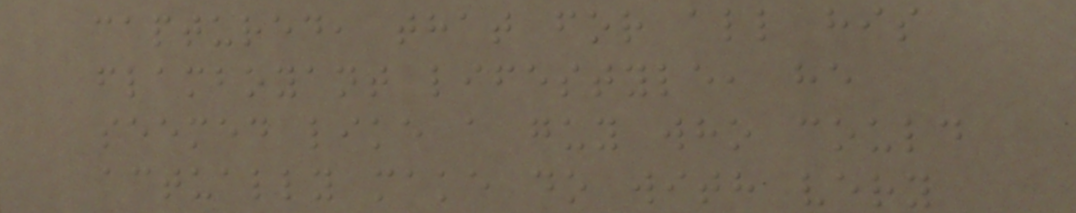captured, that for all his
flamboyant lifestyle, he
seemed like a guy who could
actually make do with very
